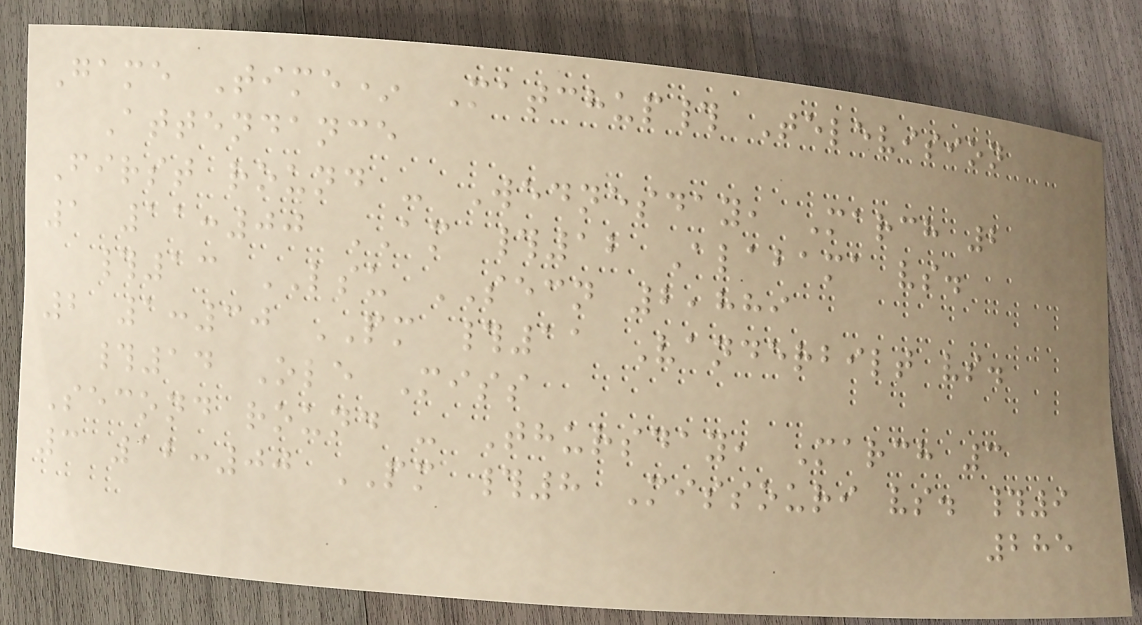Game Time* Matchup# Television
Attendance
First round - Wednesday, March 2
1 11:00 AM #12 Alabama vs.
#13 LSU SECN 2,889
2 1:30 PM #11 Vanderbilt vs.
#14 Ole Miss
Second round - Thursday, March 3
3 12:00 PM #8 Missouri vs. #9
285
